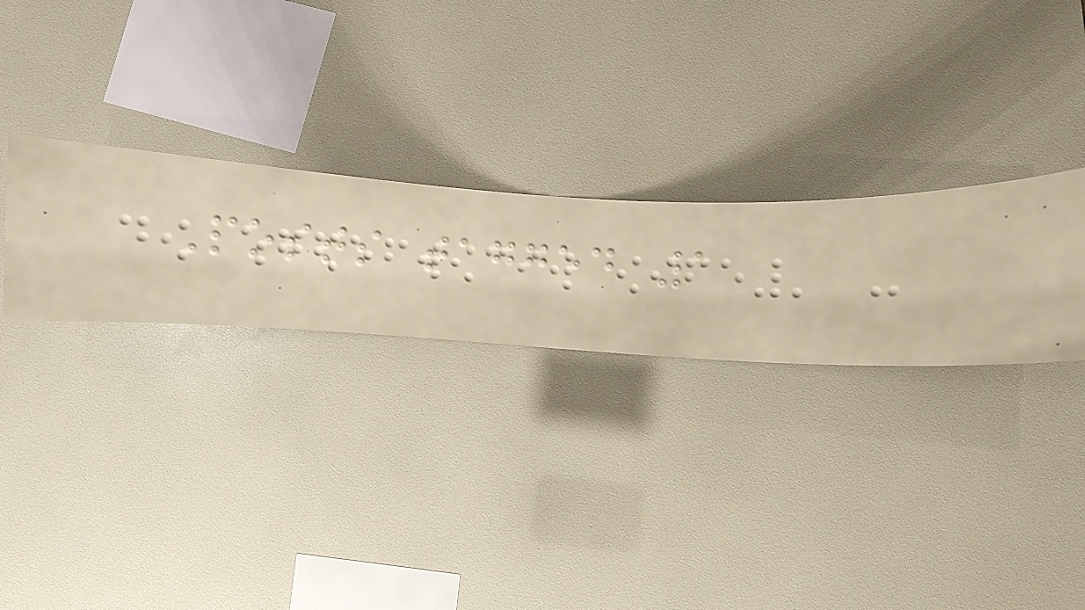Posts tagged 1
